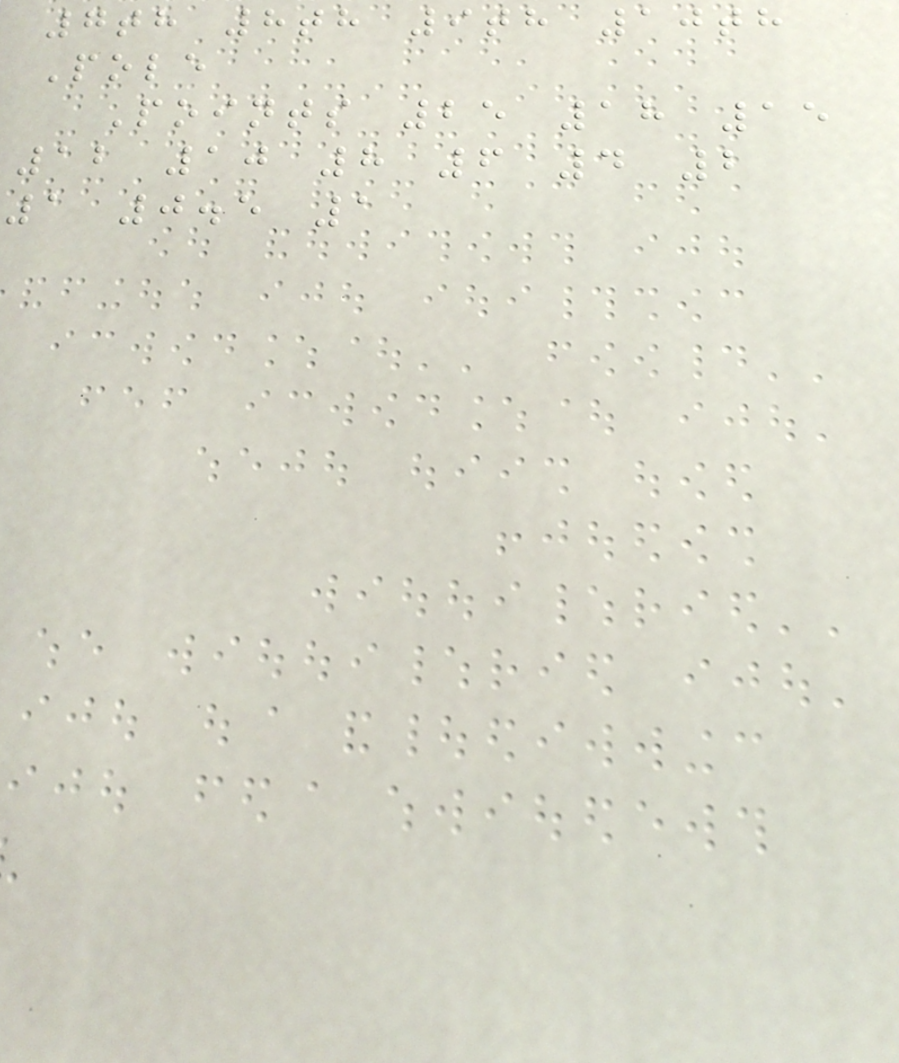7th 8th 9th 10th
Pole
Points 25 18 15
12 10 8 6 4 2
1 0.5 1
